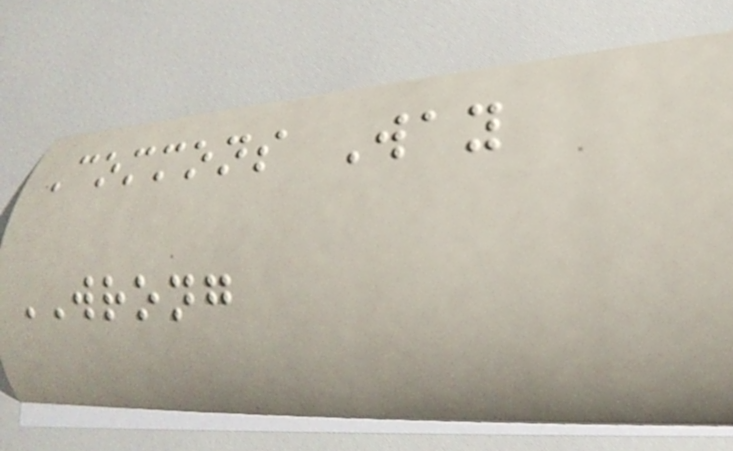Commons Way
WRONG
